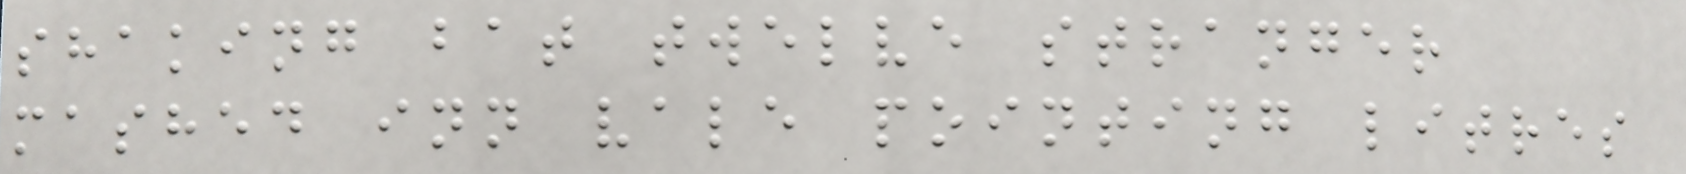shaking bat twelve stranger
mashed inn vale pointing litres
